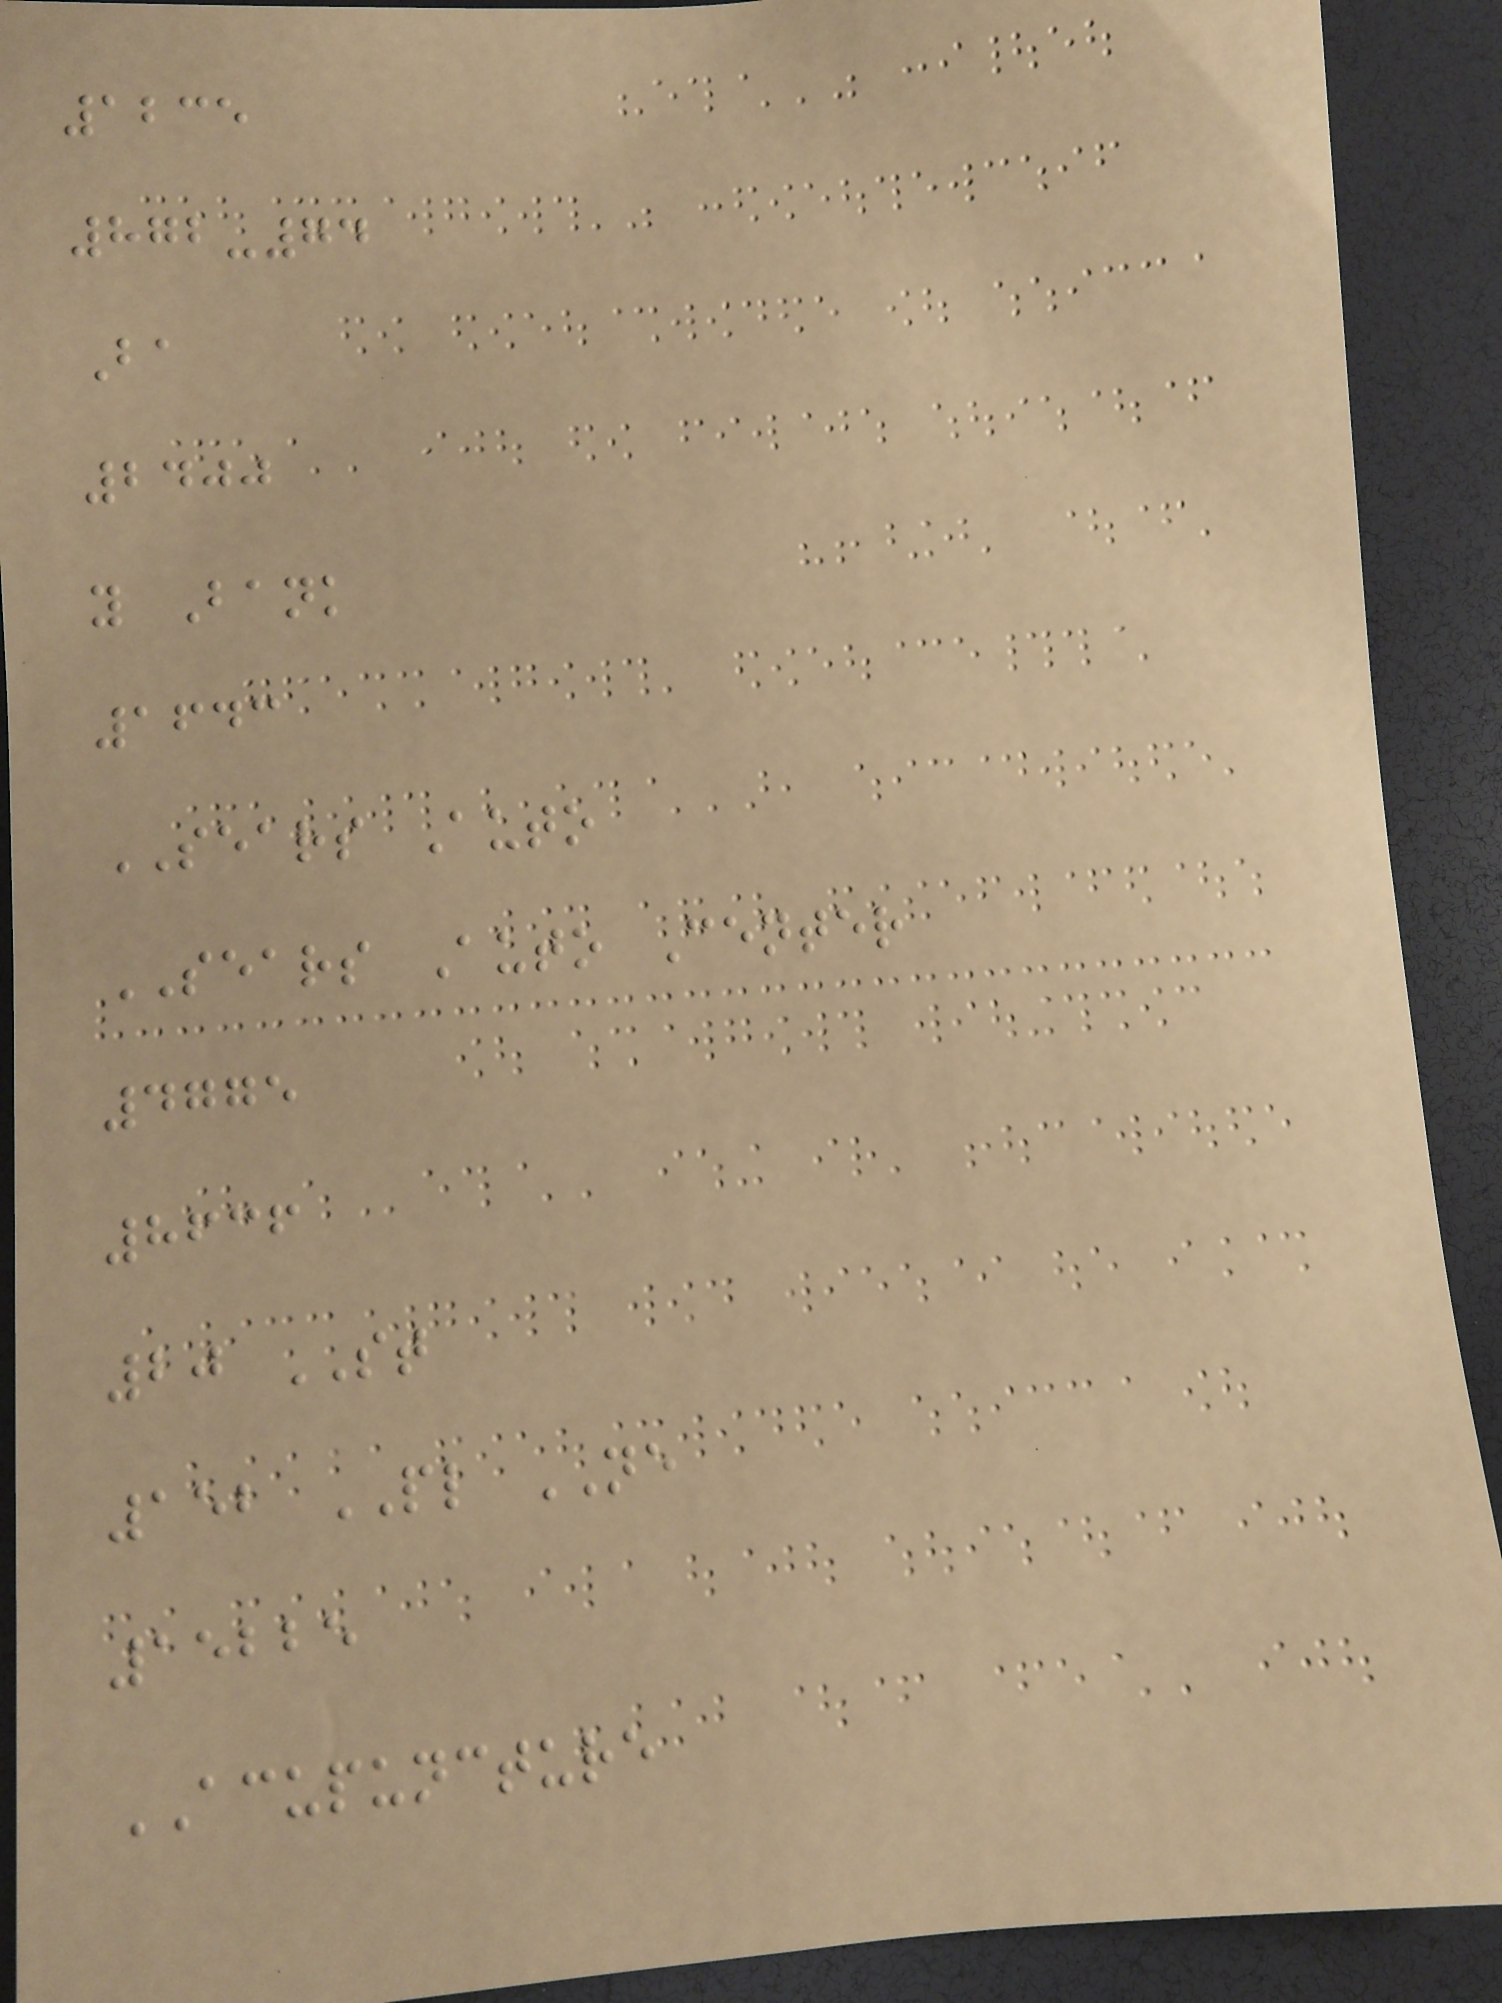1235
872-74
Ba
2400
y Bank
1643
SEARS Auto
SEARS Auto Center
4775
8636
20 ST
152 PL NE
15225
ACUPUNCTURE
